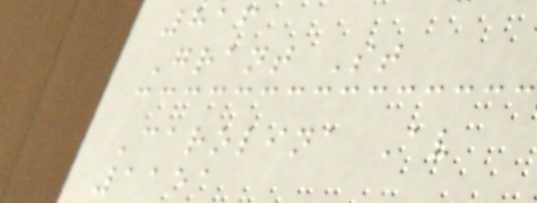816
Grant St
Carolina Av
1151
